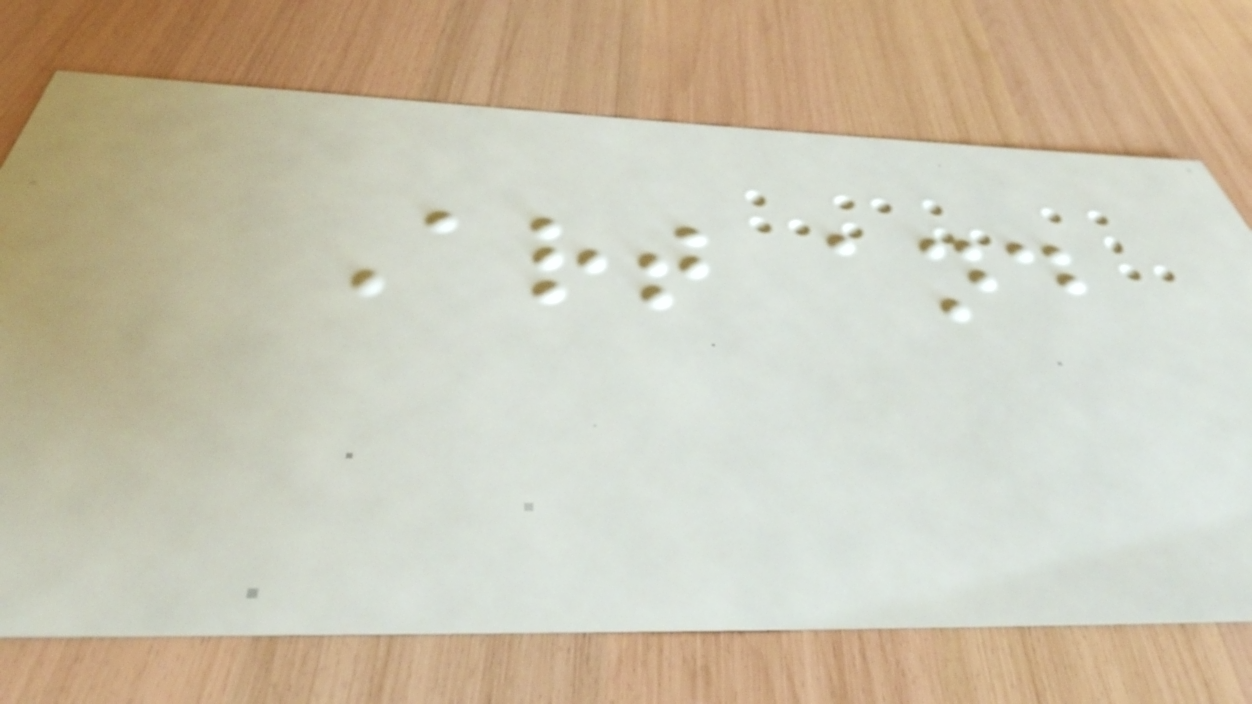Art and
